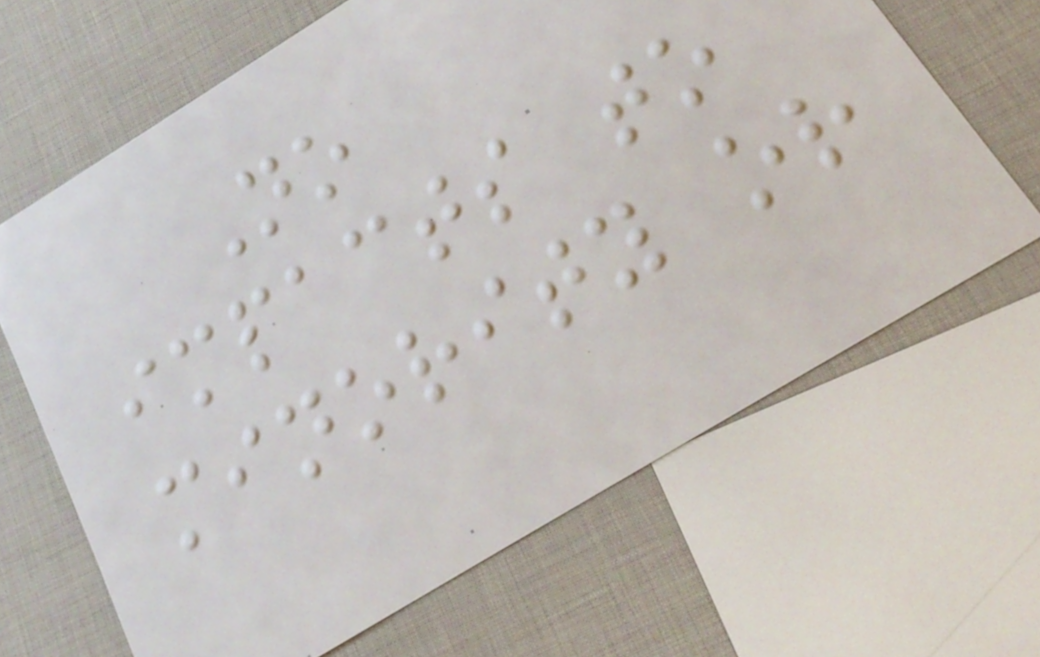No
impacts to
minority or
